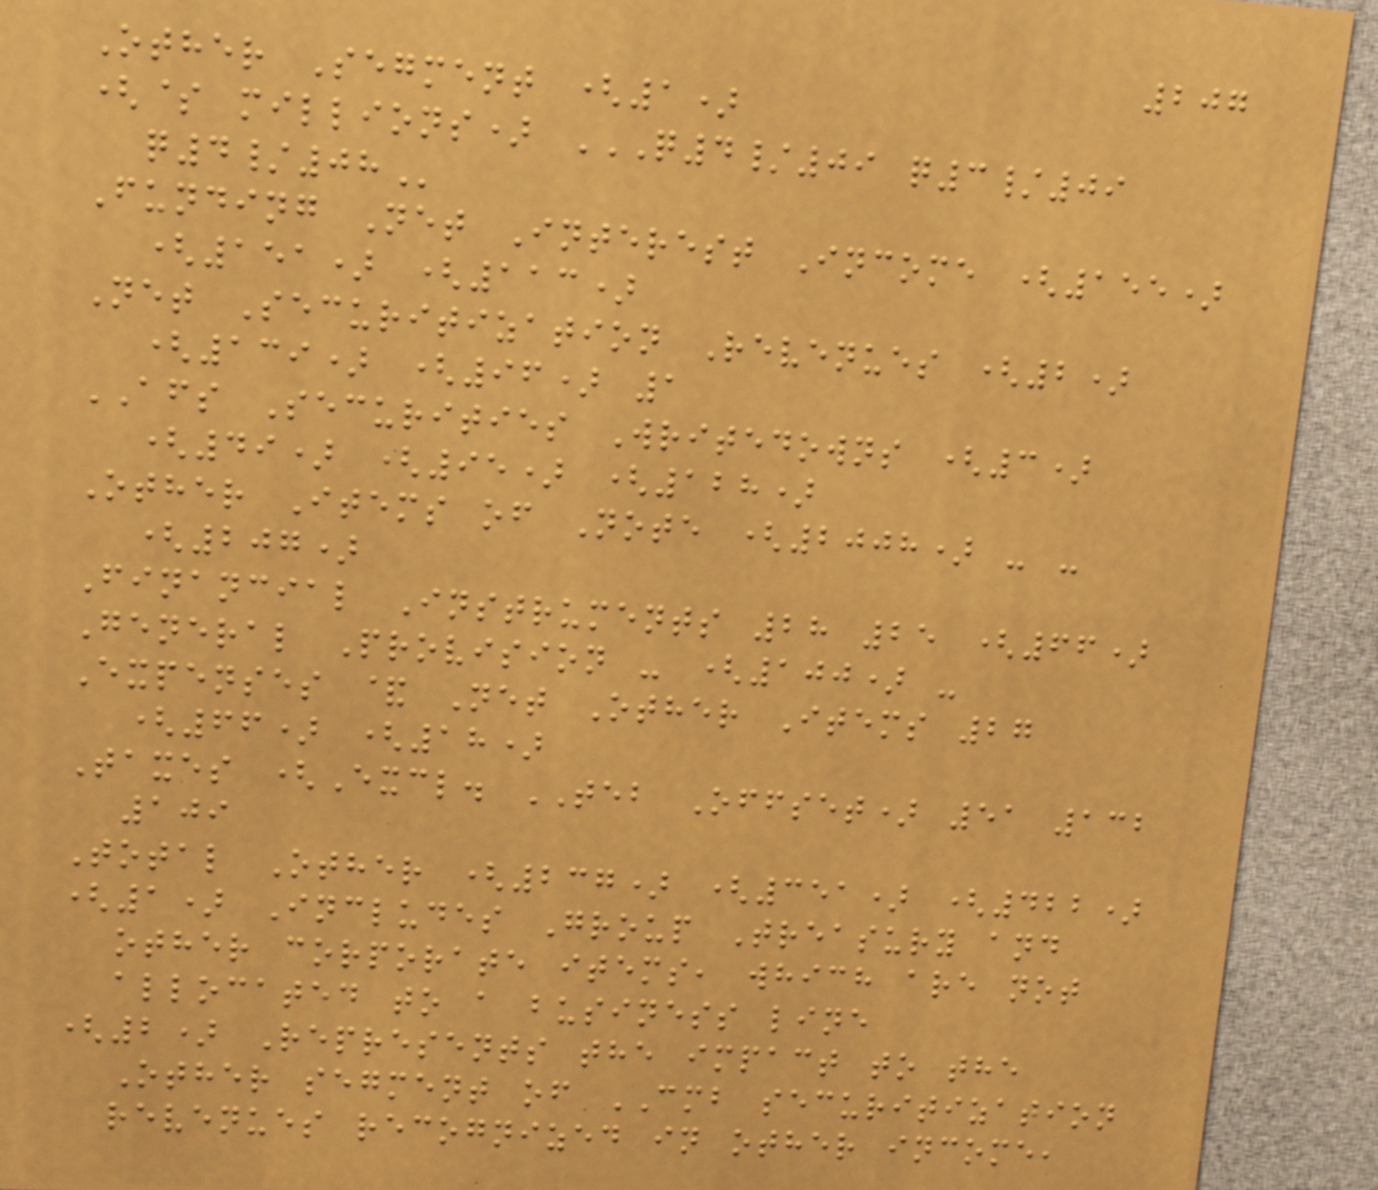207
Other Segment (1)
($ millions) Q4/09 Q3/09
Q4/08
Funding Net Interest Income (155)
(151) (113)
Net Securitization Revenues (2)
(139) (96) 1
AFS Securities Writedowns (3)
(49) (95) (128)
Other Items of Note (2008) - -
(207)
Financial Instruments 28 25 (66)
General Provision - (100) -
Expenses & Net Other Items 27
(66) (18)
Taxes (Excl. TEB Offset) 51 132
109
Total Other (237) (351) (422)
(1) Includes Group Treasury and
other corporate items, which are not
allocated to a business line
(2) Represents the impact to the
Other segment of CMB securitization
revenues recognized in other income,
